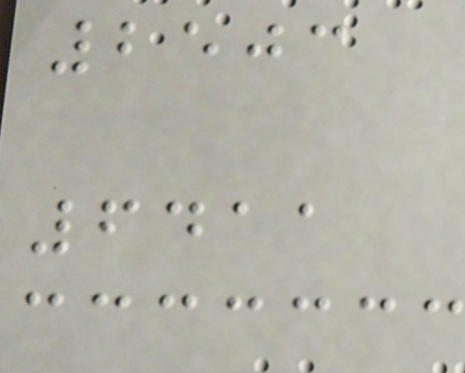2503
6411
